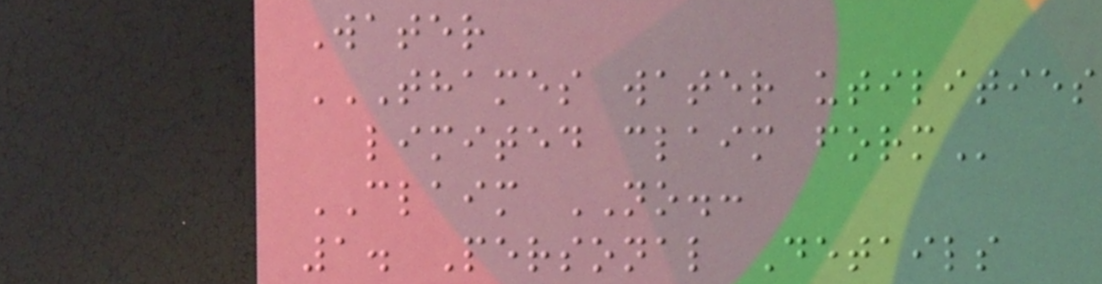Water
THAMES WATER UTILITIES
LIMITED CLAIM FORM
CLAIM NO.:
1. Personal Details
